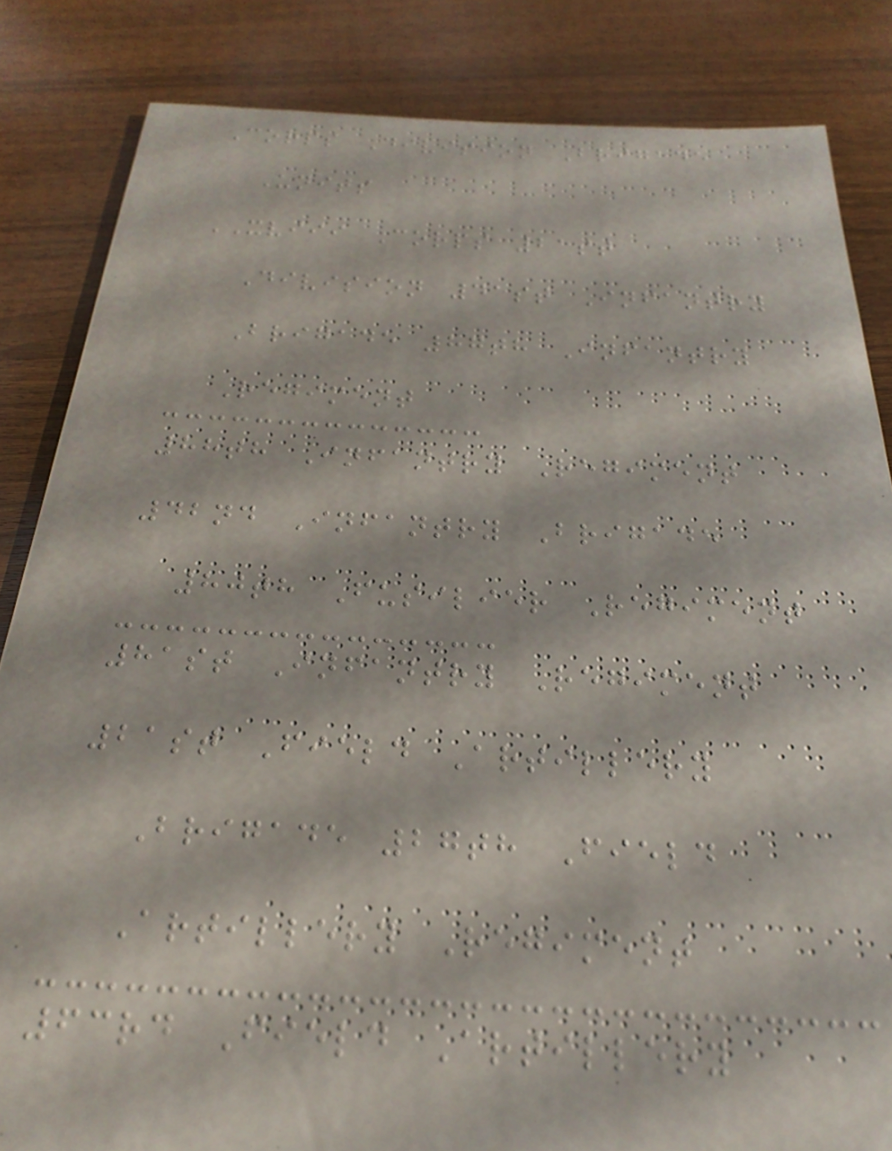Corps Division Brigade
Units
XVIII Corps 21st
Division 41st Infantry
Brigade 87th Infantry
Regiment
88th Infantry Regiment
42nd Infantry Brigade
80th Fusilier Regiment
81st Infantry Regiment
21st Field Artillery
Brigade 27th Field
Artillery Regiment
63rd Field Artillery
